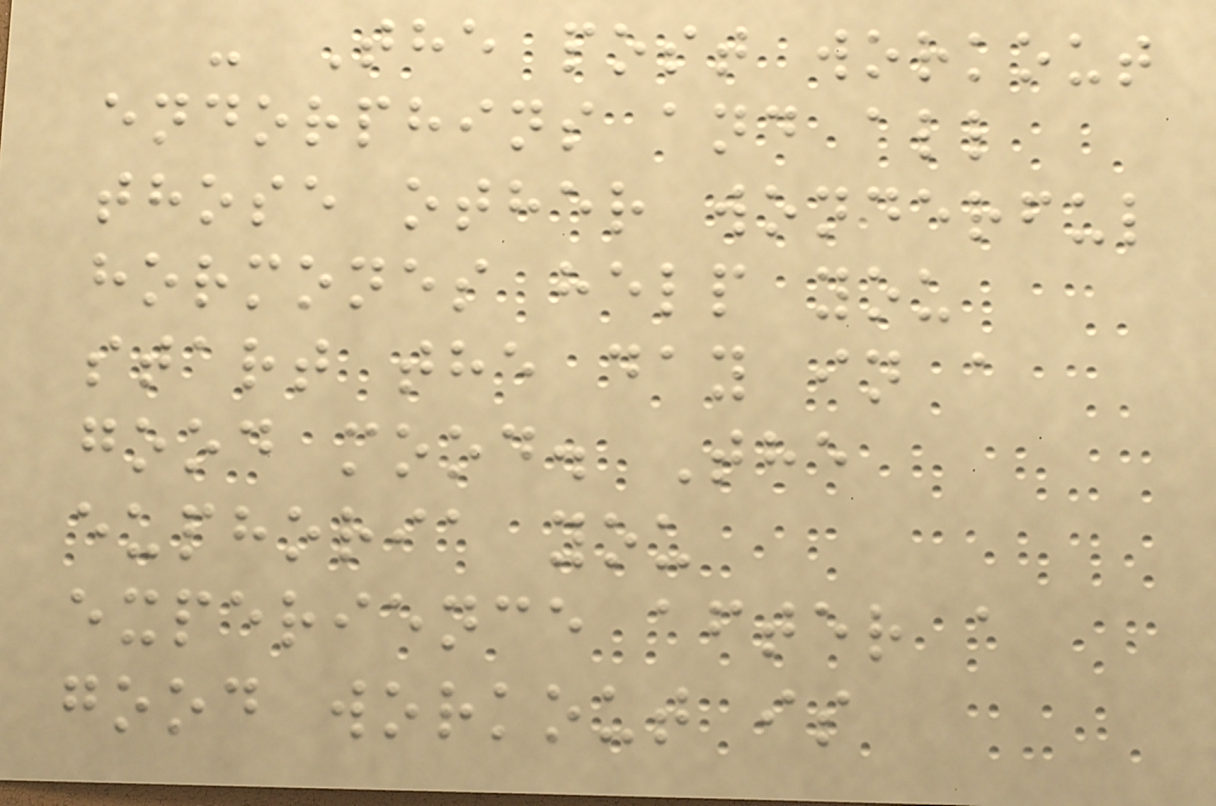- The post workout
endorphins and all
those other wonderful
hormones help you
start the day in a
good mood. The
euphoria you
experience after a
good workout is
